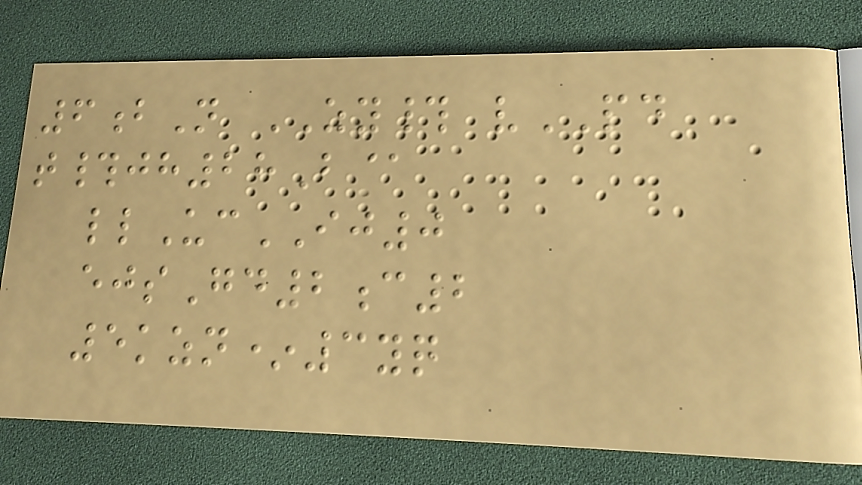6bN ZY# vPD
t#jh28B@
llUcIJ0
ejsGd2c2
5kzn*3yq
